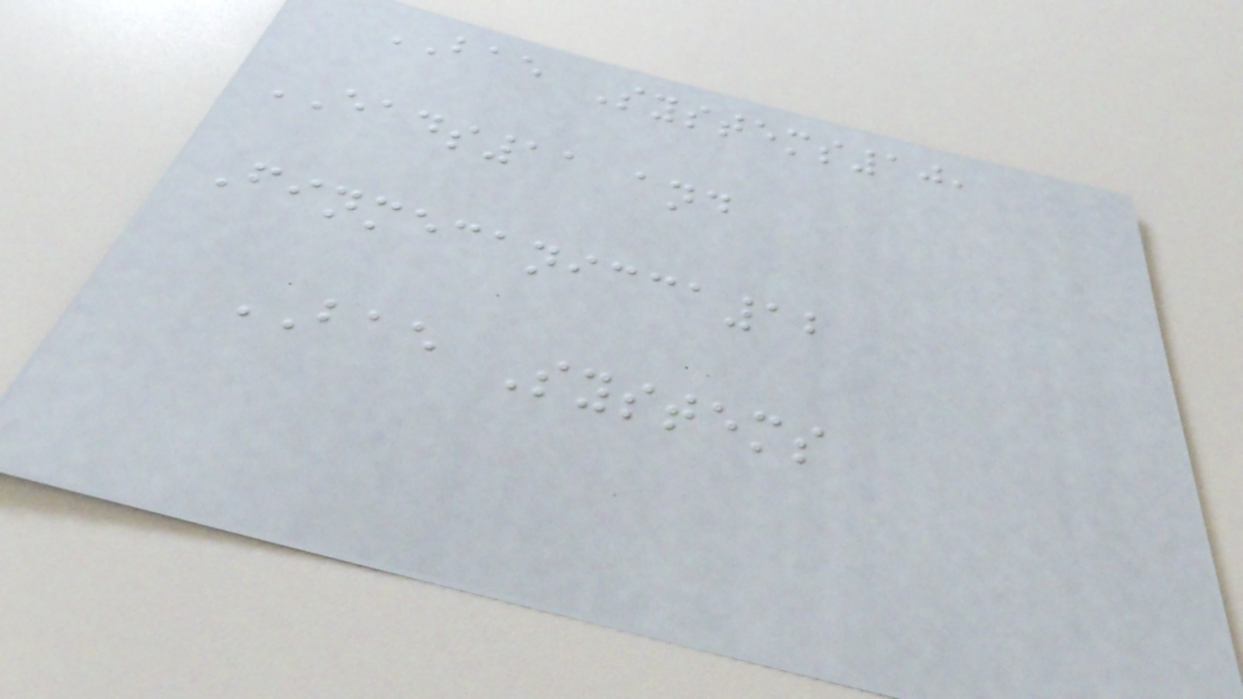BAE Systems10,
EADS11 and
Finmecanicca12
BAE Systems
